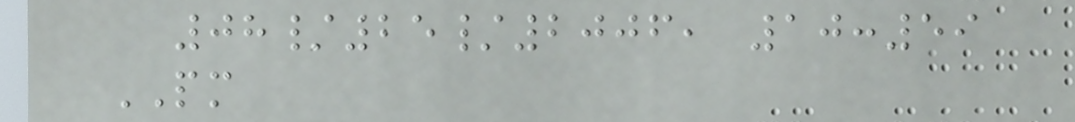08/25/2006, 10:59
PM
